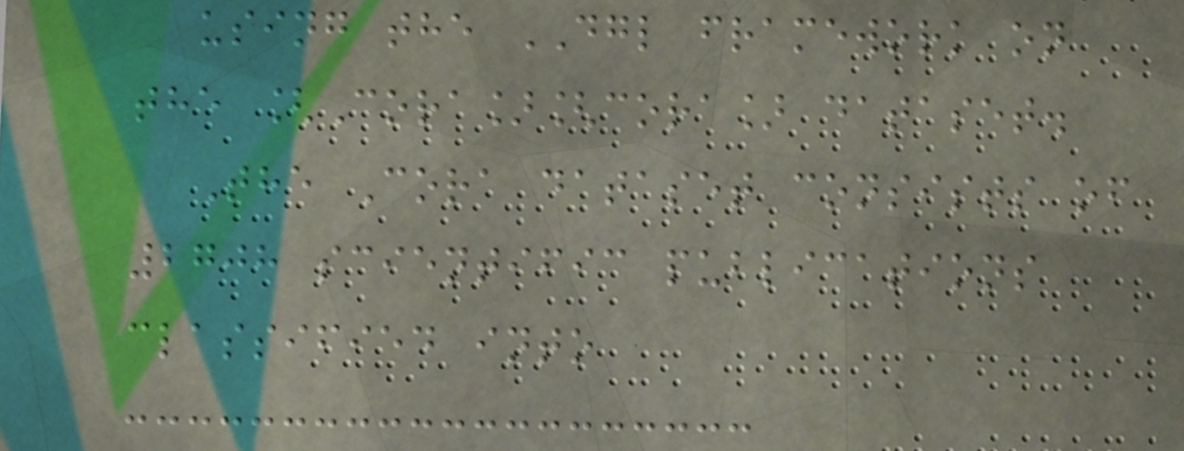using the DGL framework on
the [Cora][cora] dataset.
The Cora dataset consists of
2708 scientific publications
classified into
